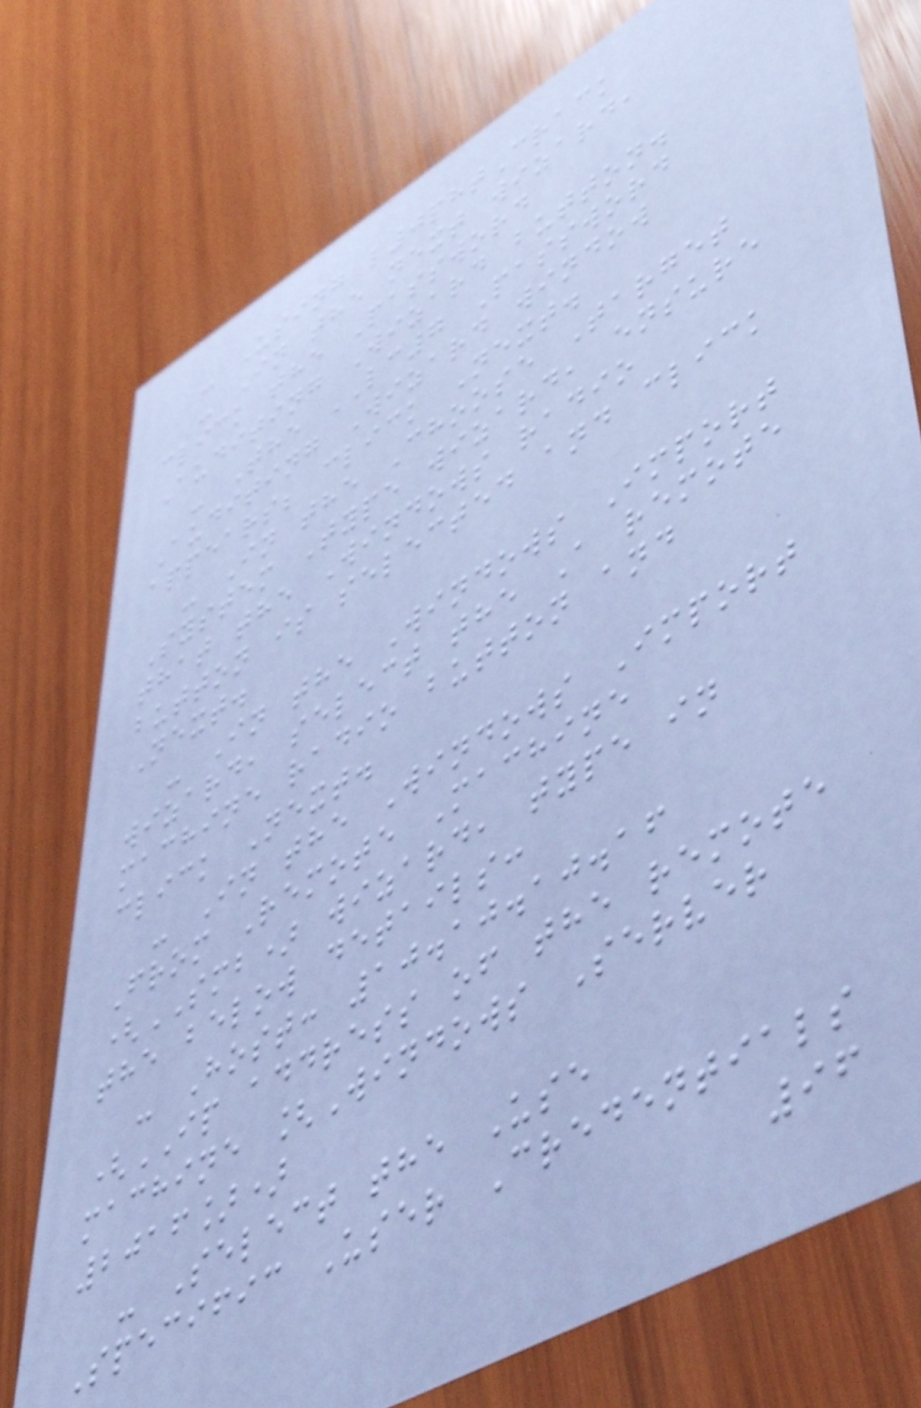- Using l0phtCrack
- In the next wizard,
click the Password
Auditing Wizard button.
- The LC7 Password
Auditing Wizard window
appears; click Next.
- In the Choose Target
System Type wizard, ensure
that the Windows radio
button is selected and click
Next.
- In the Windows Import
wizard, select the A remote
machine radio button and
click Next.
- In the Windows Import
From Remote Machine
(SMB) wizard, type in
the below details:
- Host: 10.10.10.16
(IP address of the remote
machine [Windows Server
2016])
- Select the Use
Specific User Credentials
96
